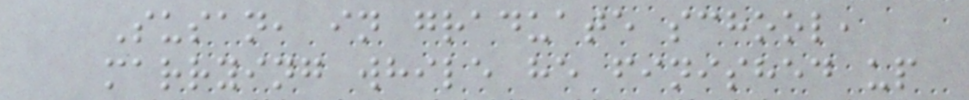Susan, in graduate school,
marrying while he finished up
